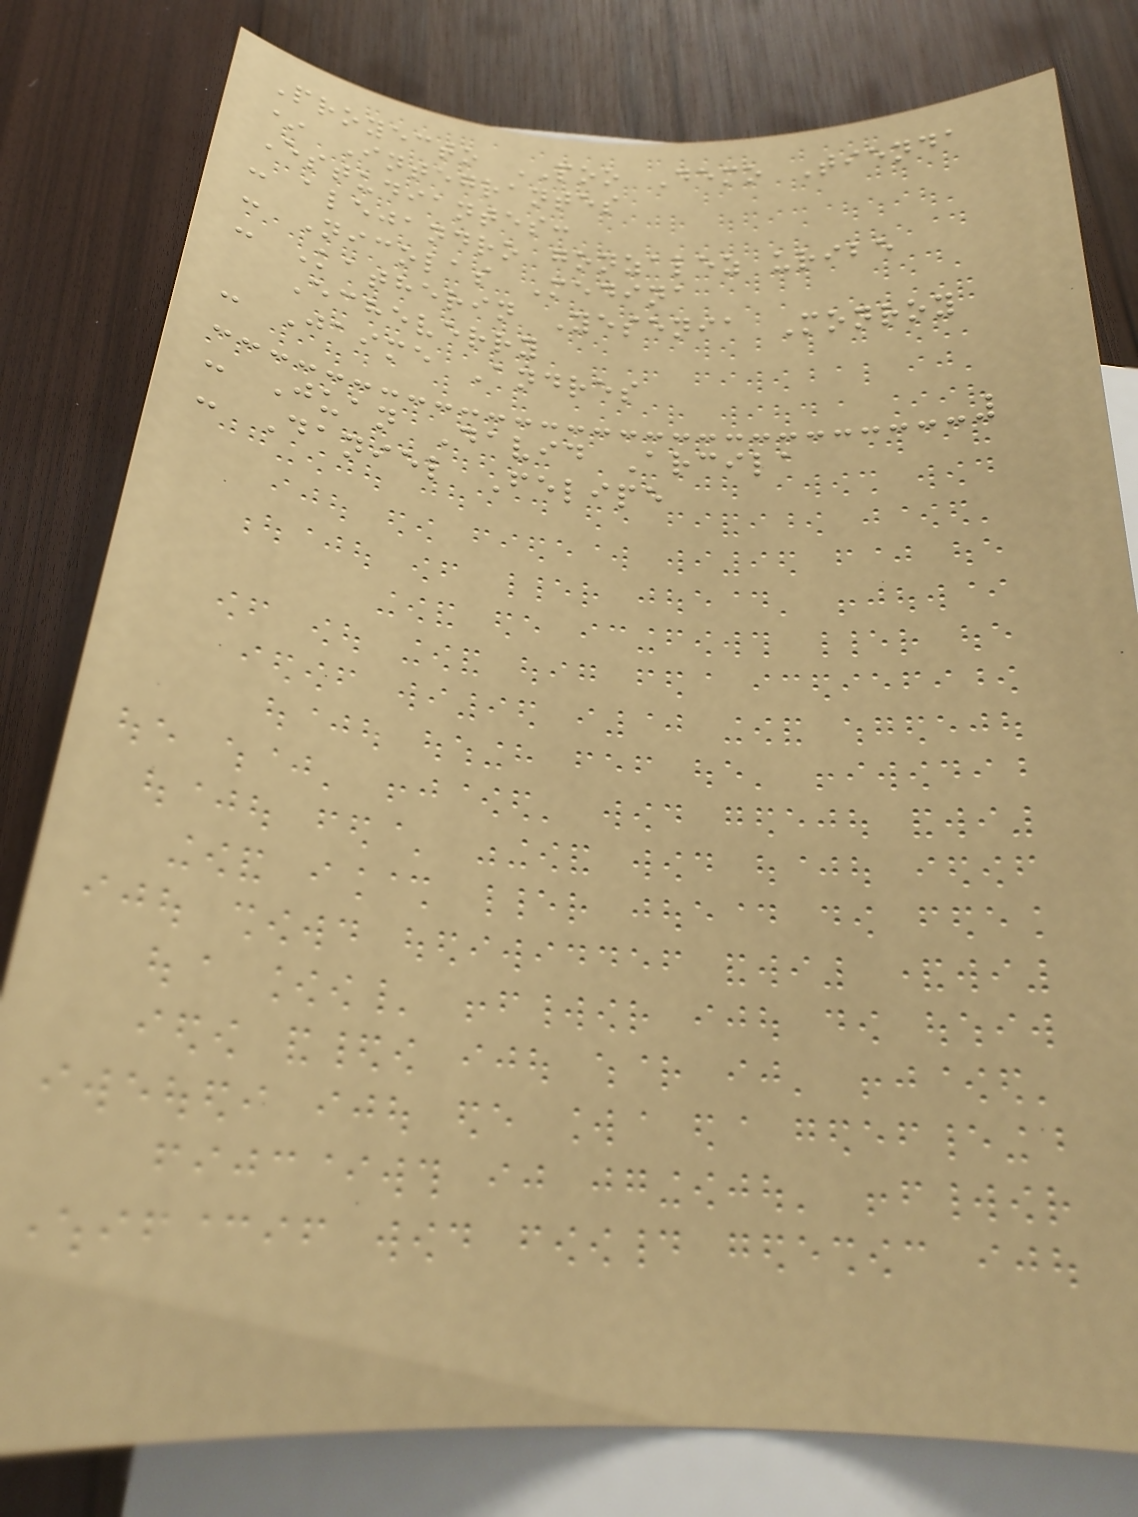Proyecto POO Demo Tienda
* Integrantes
Estudiantes:
- alejandro gonzalez uribe
- Nicolas Medina
- Katherin Yesenia Monroy
Echeverry
- Jaime Andres
- Juan David Arcila
- Daniel Felipe
